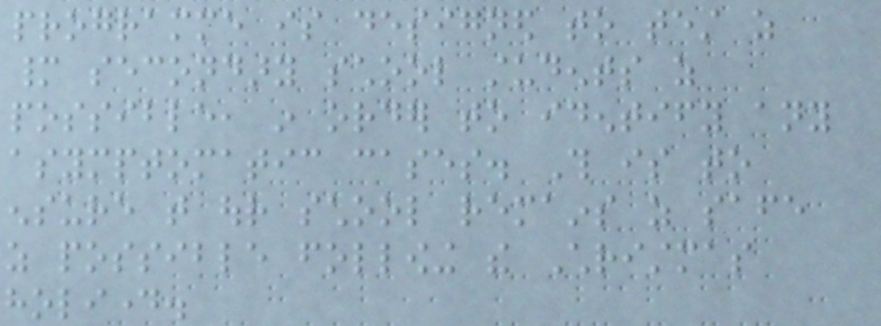programme is designed to test as
many secondary school students as
possible, in order to identify any
asymptomatic cases. This is to
ensure that our school remains as safe
as possible following the Christmas
holiday.
